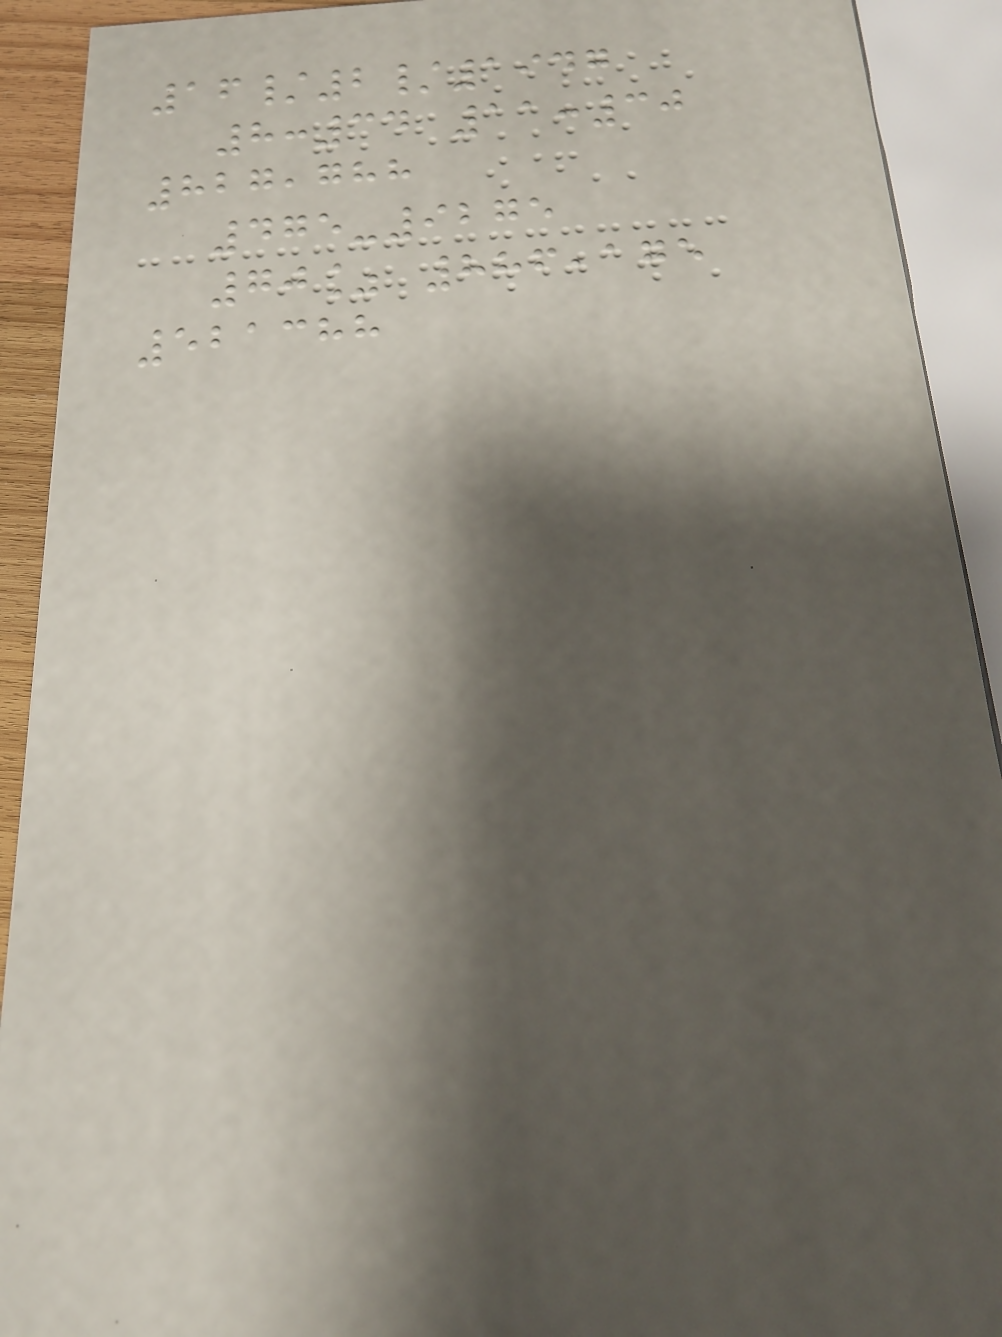16/2/1947
8:34 11:30
827,788
475-9275
70% 886,175
521388
